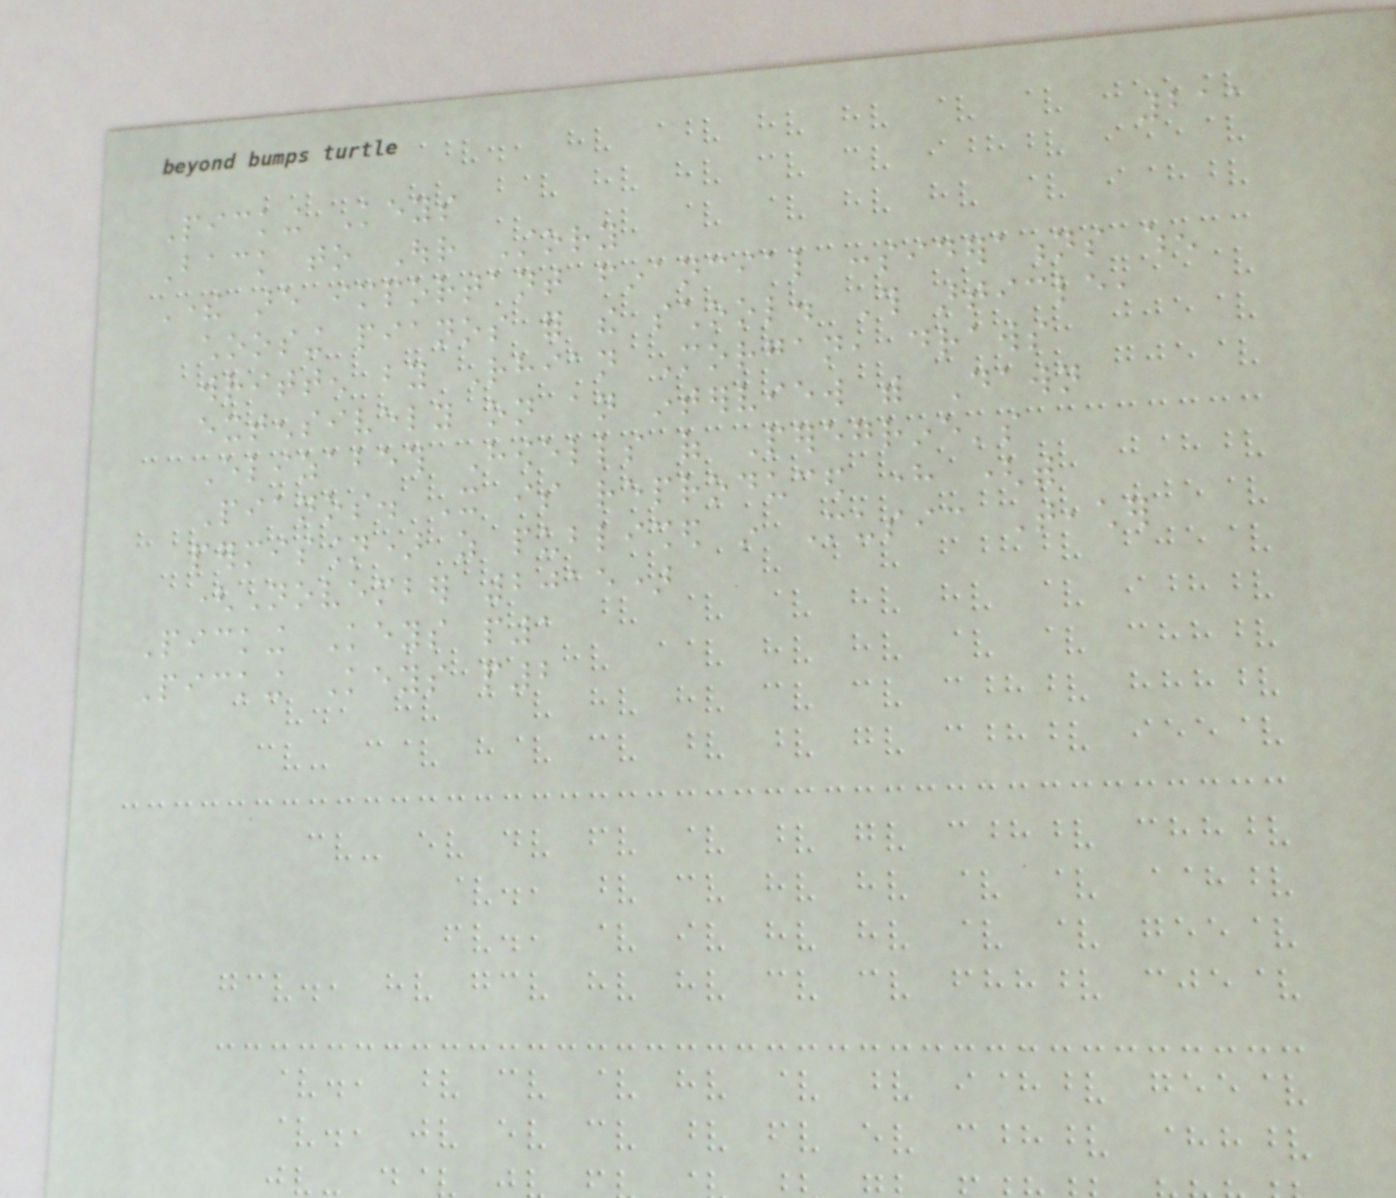211
Picking Keys
Back to Our Story
There are important financial considerations when
choosing pianos for the school. This article,
written by Rhian Morgan, draws
extensively on an interview with Dawn
Elizabeth Howells of Peregrine's
Pianos. It is reproduced here (with
permission) as published in Music Teacher
(November 2015)
Picking Keys p1
Picking Keys p2
